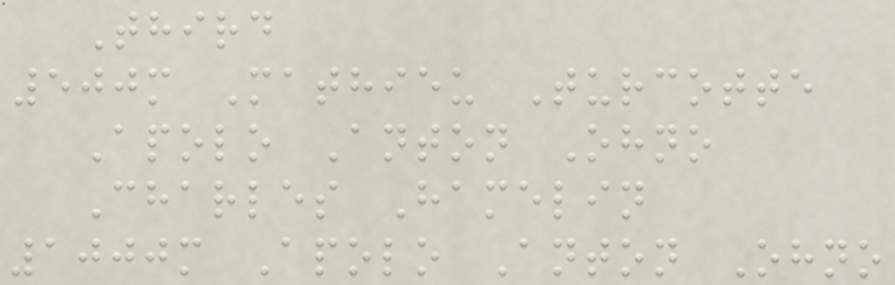Third
500m Mathieu Turcotte
Apolo Anton Ohno
Charles Hamelin
1000m Apolo Anton Ohno
